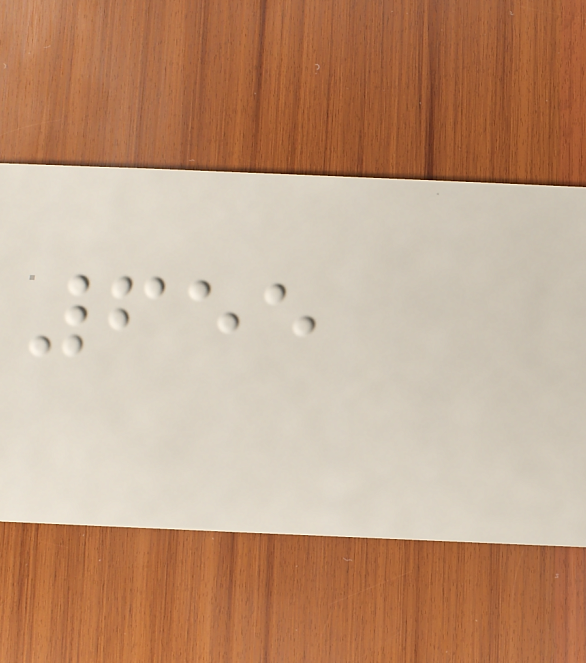655
